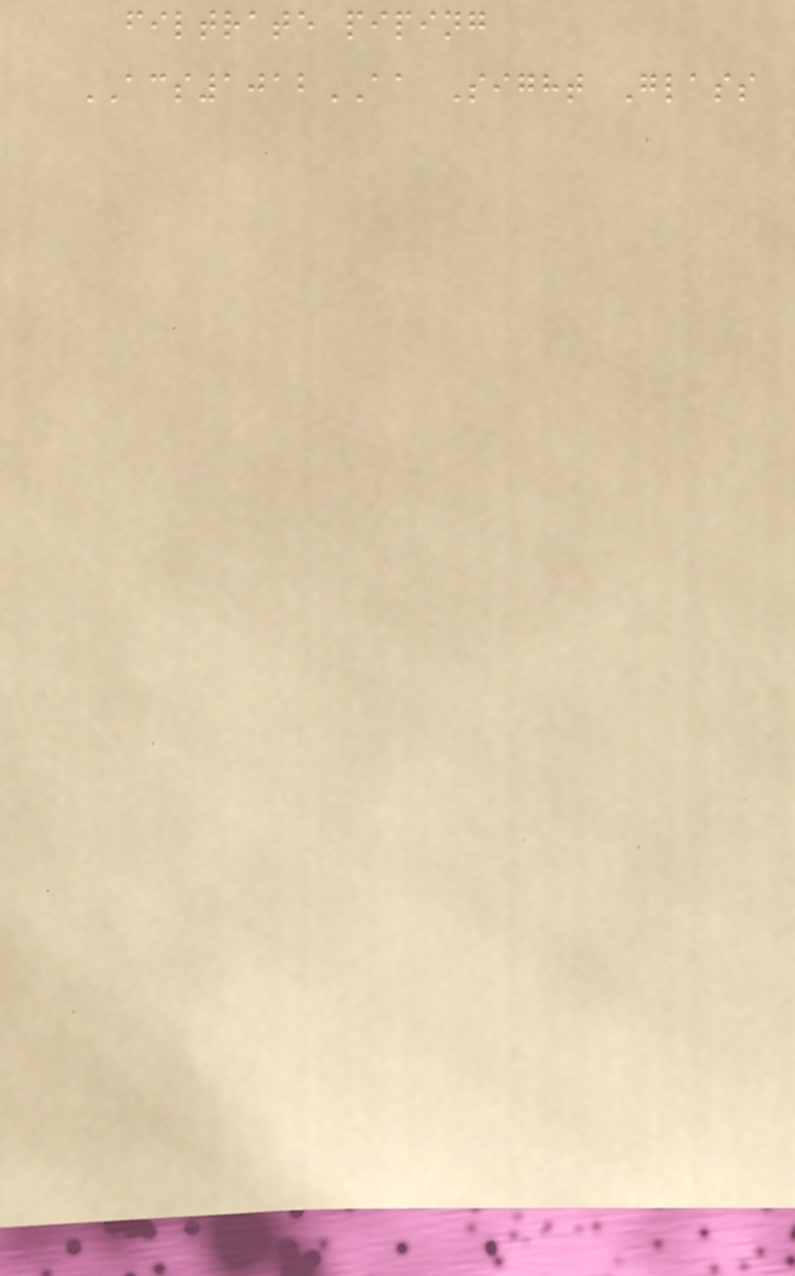filtrate piping
ACS1012AA Sight Glass
